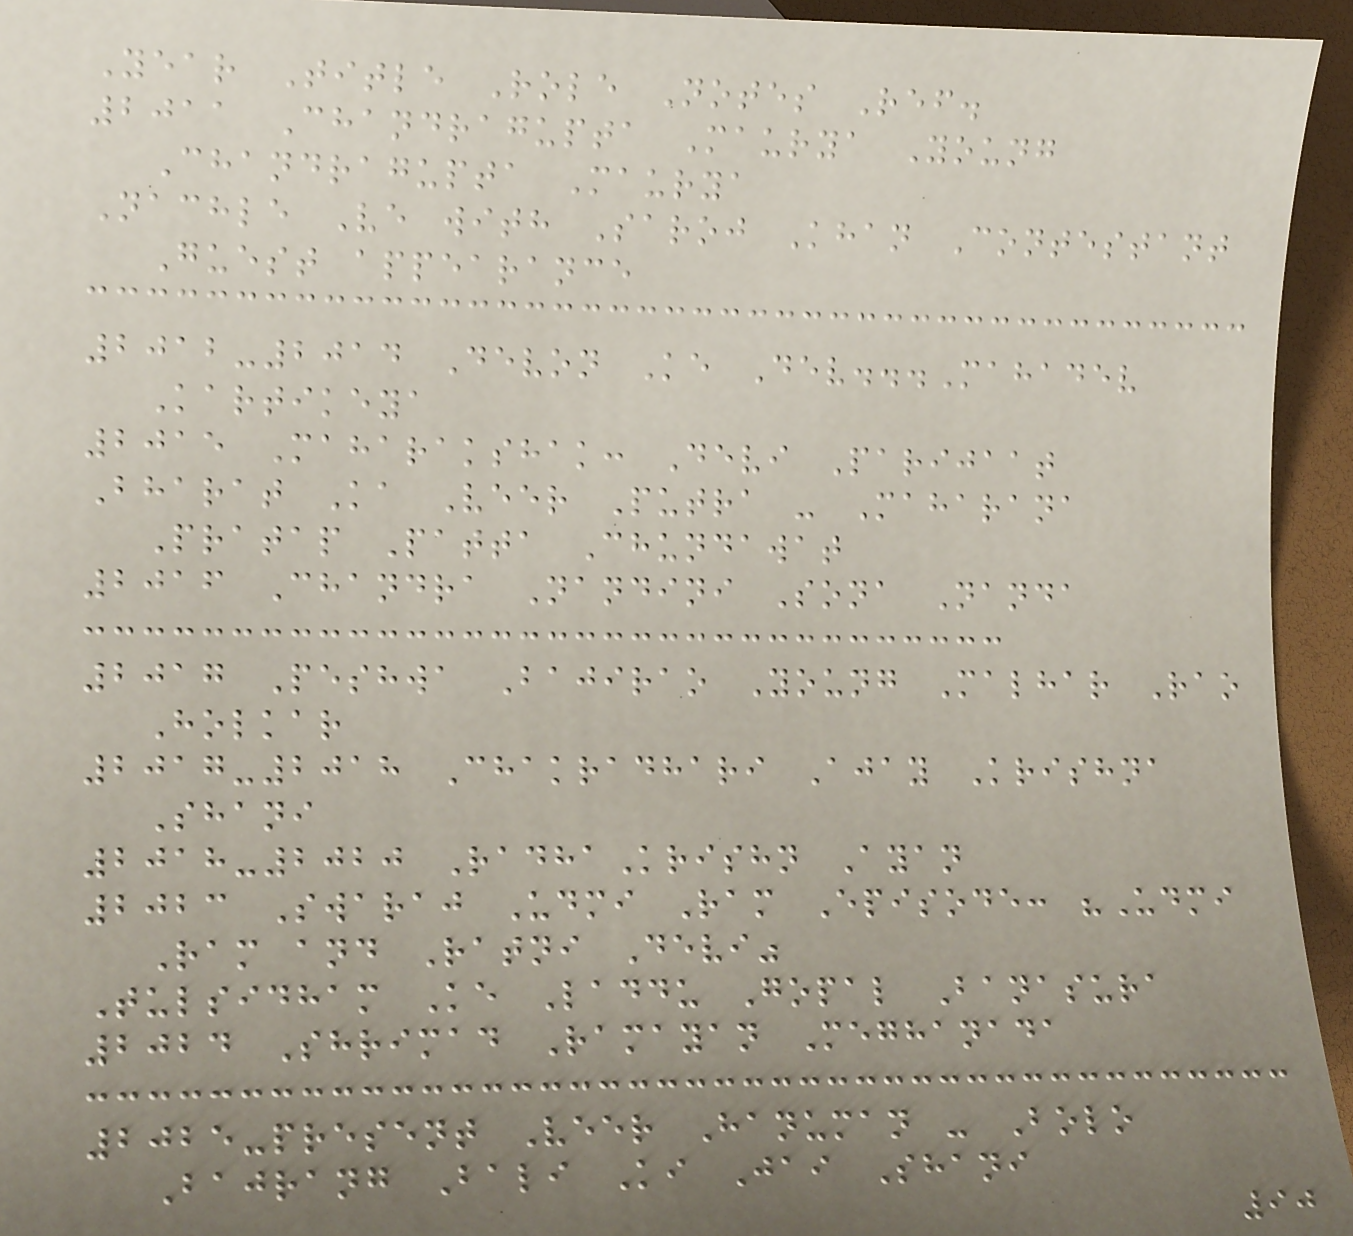Year Title Role Notes Ref.
2011 Chandragupta Maurya Young
Chandragupta Maurya
Nachle Ve with Saroj Khan Contestant
Guest appearance
2012-2014 Devon Ke Dev...Mahadev
Kartikeya
2015 Maharakshak: Devi Parijaat
Bharat Ka Veer Putra - Maharana
Pratap Patta Chundawat
2016 Chandra Nandini Sona Nanda
2017 Peshwa Bajirao Young Malhar Rao
Holkar
2017-2018 Chakradhari Ajay Krishna
Shani
2018-2020 RadhaKrishn Ayan
2023 Swaraj Udmi Ram Episode: "Udmi
Ram and Ratni Devi"
Tulsidham Ke Laddu Gopal Banasura
2024 Shrimad Ramayan Meghanada
2025-present Veer Hanuman - Bolo
Bajrang Bali Ki Jai Shani
90
